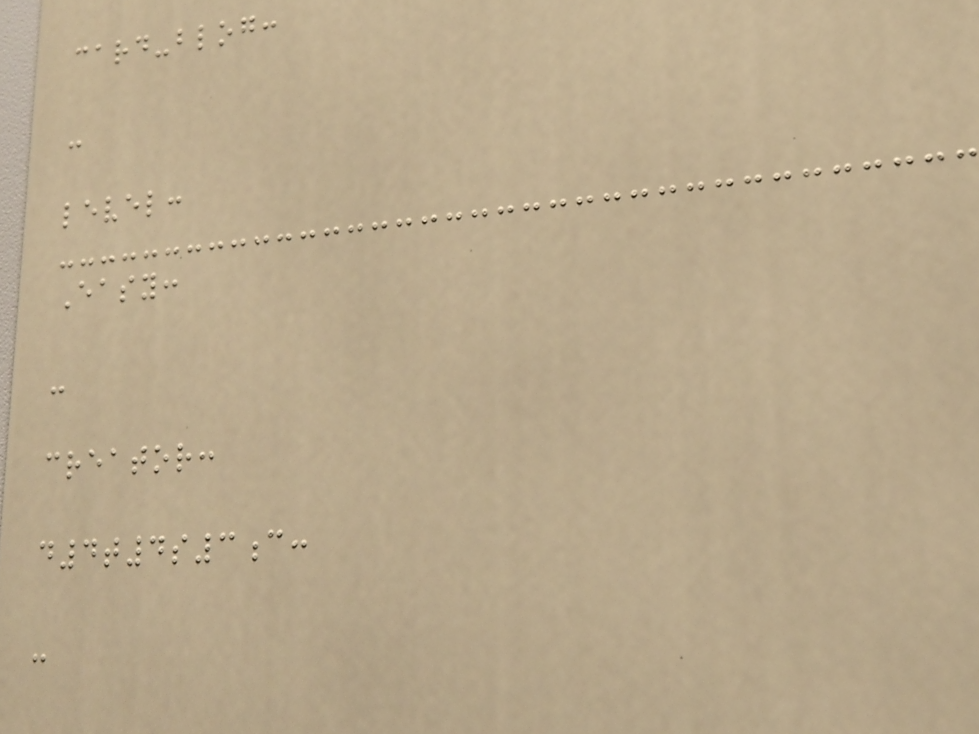card-blog:
-
level:
Easy:
-
creator:
d4t4s3c:
-
